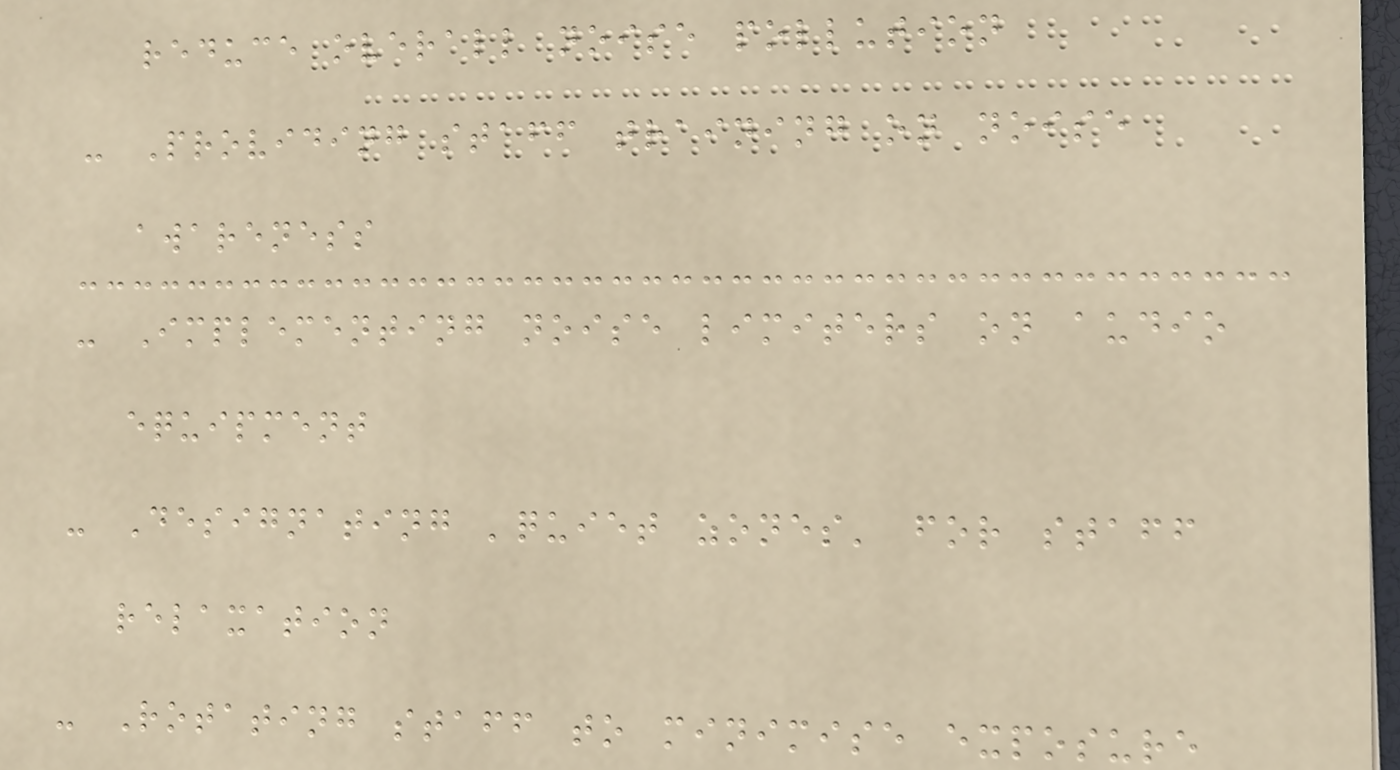reduce overall noise pollution
- Providing staff training on noise
awareness
- Implementing noise limiters on audio
equipment
- Designating 'quiet zones' for staff
relaxation
- Rotating staff to minimise exposure
